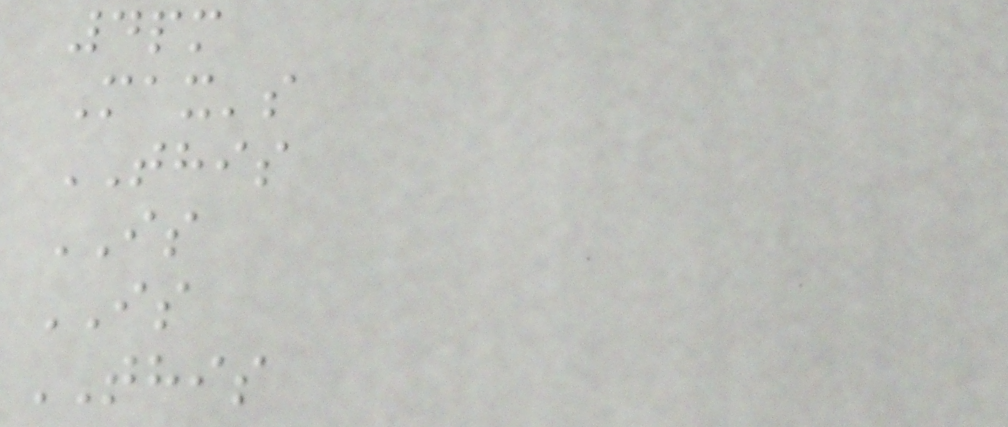4pm
Max's
THIS
IS
IS
THIS
